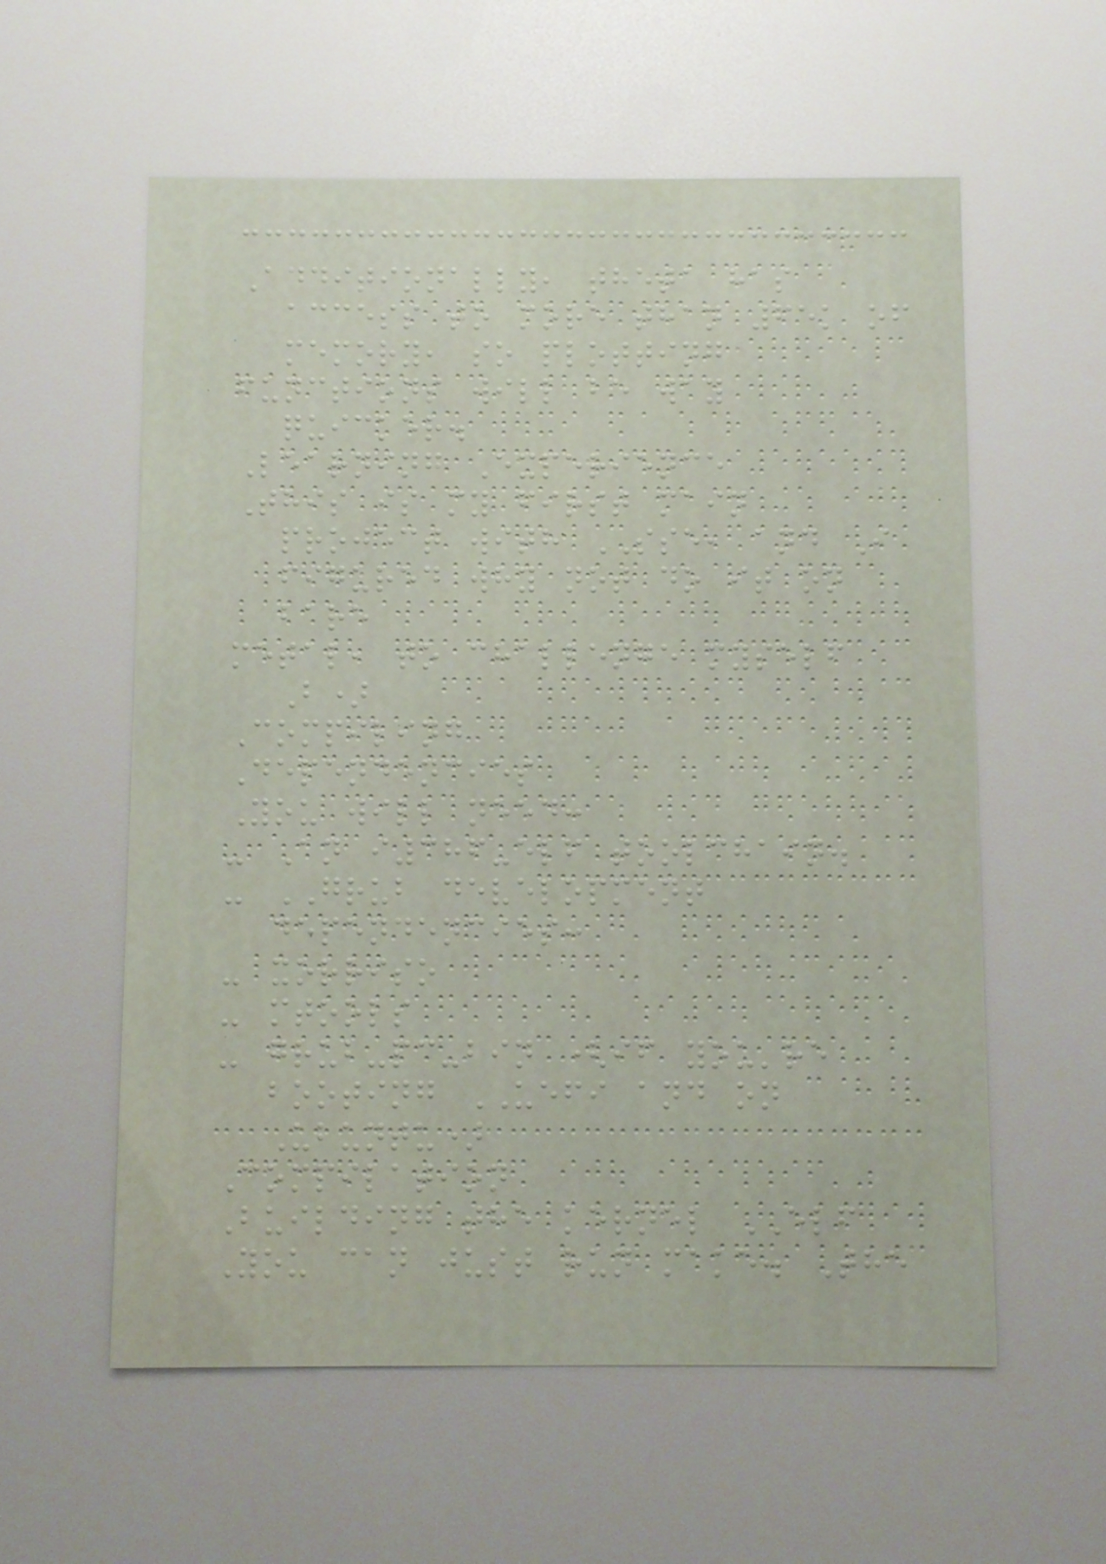Additionally, theta has
access to more than 65k of
memory, so plotting
functions will be way
quicker.
Learning Experience
This is my first main
project with SSE, and I
figured why not do it on
bare
metal, to challenge myself
B)
Compiling
Dependencies
You will need:
- An i386-elf toolchain.
- GRUB development
dependencies:
- xorriso
- mtools
- grub-pc-bin (if you're
booting UEFI and on
Ubuntu)
Compilation
Building the kernel ELF
You can just run make. The
